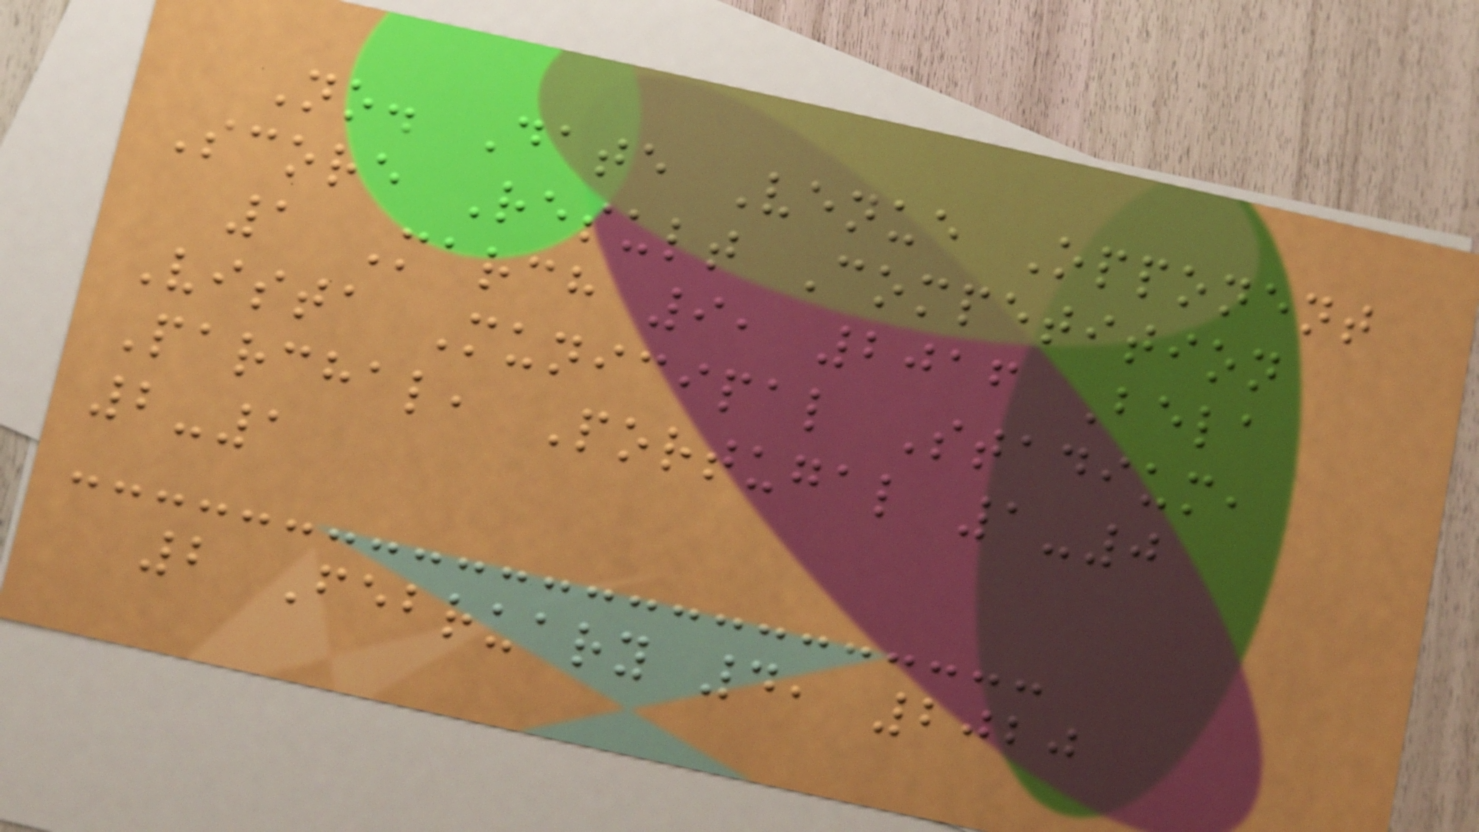No. Date Venue Opponent
Score Result Competition
1 March 9, 2016 Bela
Vista Municipal Stadium,
Parchal, Portugal 1-0
2-1
2 February 4, 2020
